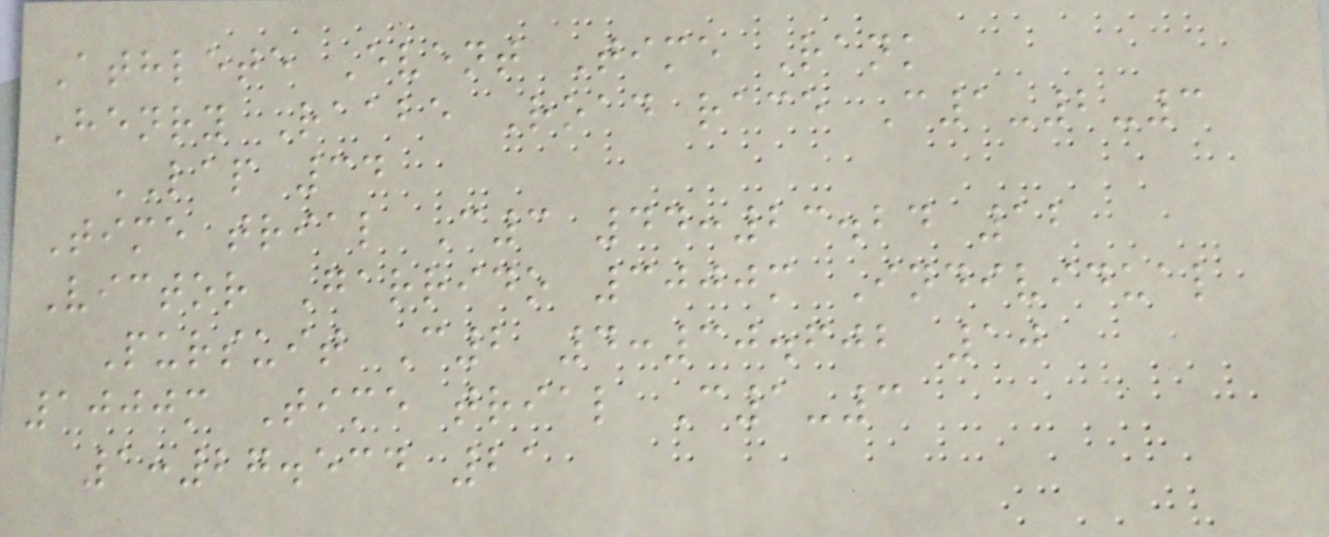Athlete Event Time Rank
Henry Raabe Road race C1-2-3
LAP 34
Time trial C3 44:23.24 12
Victor Garrido 3000m Individual
Pursuit C2 4:30.602 10
1000m Time trial C1-3
1:27.534 21
